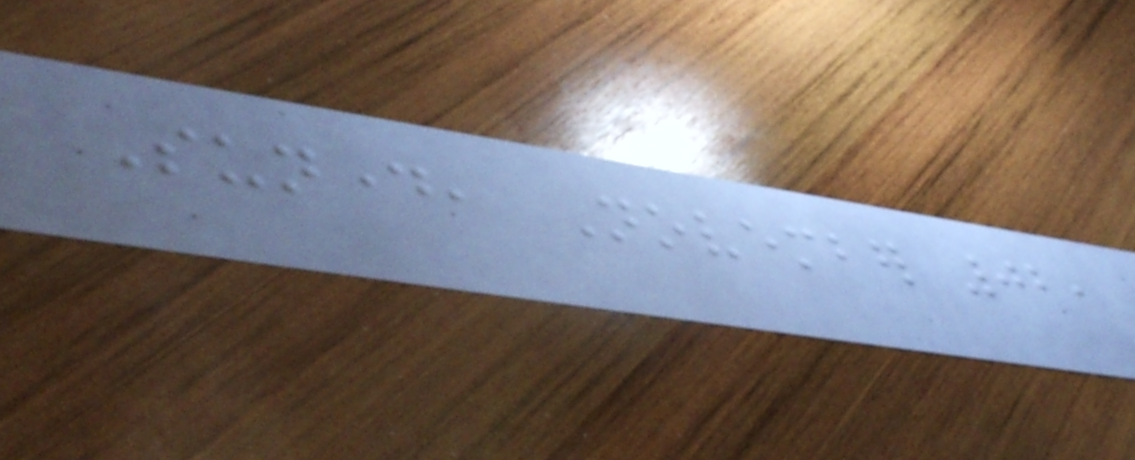Sunday, November 02,
